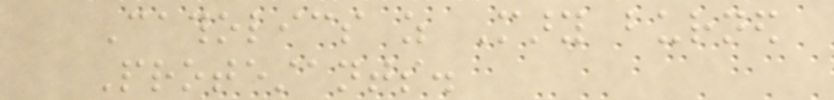Catholics as Mary burned
Protestants.
